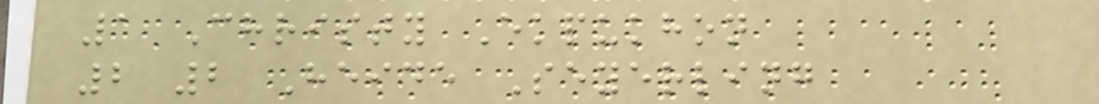1 Christy Ekpukhon
2 2 Heide Seyerling
